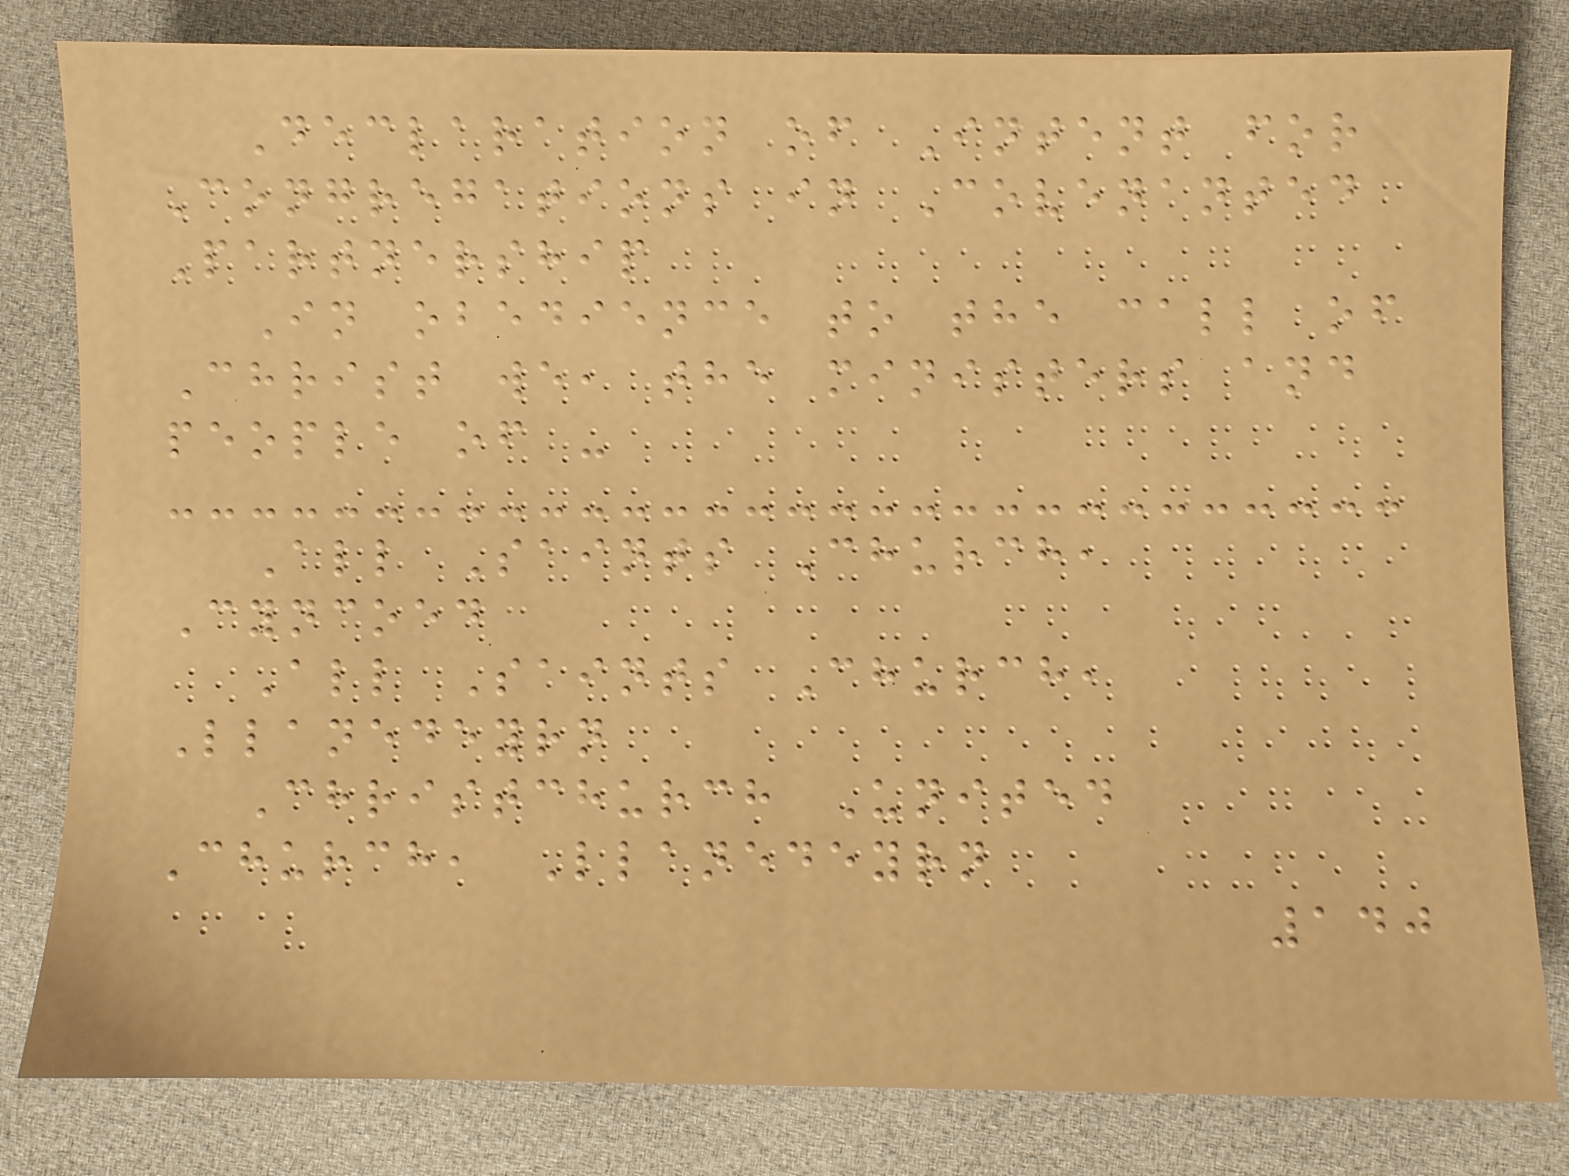Declaration of Intent for
Congregations in Covenanted
Partnership
In obedience to the call of
Christ we, the ministers and
people of -
All Saints Church,
Cyncoed
All Saints Church,
Llanedeyrn
Christchurch United
Church, Llanedeyrn
140
